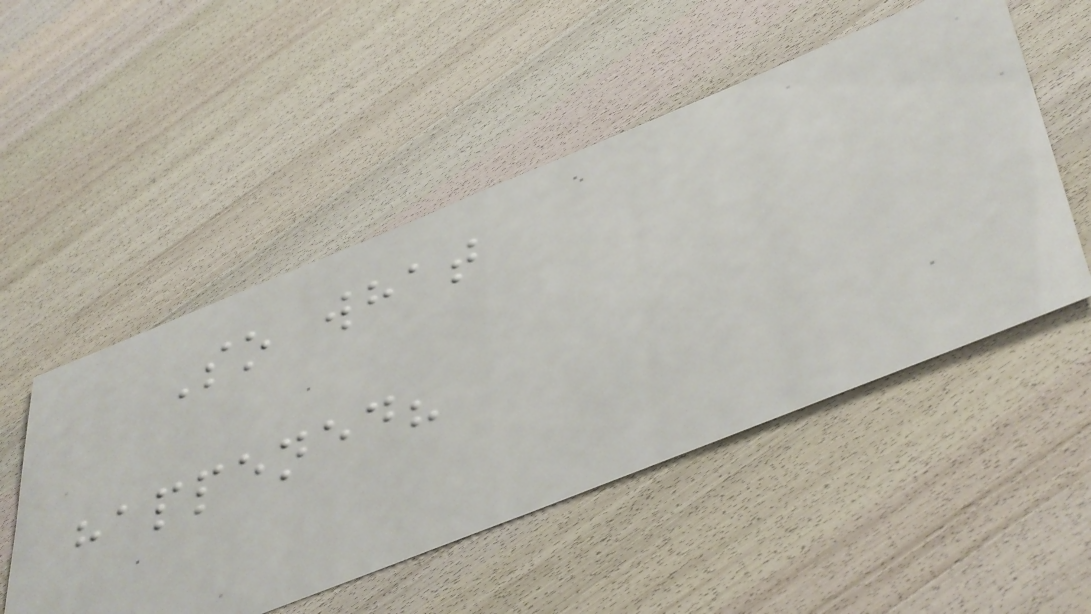So what
happened?
